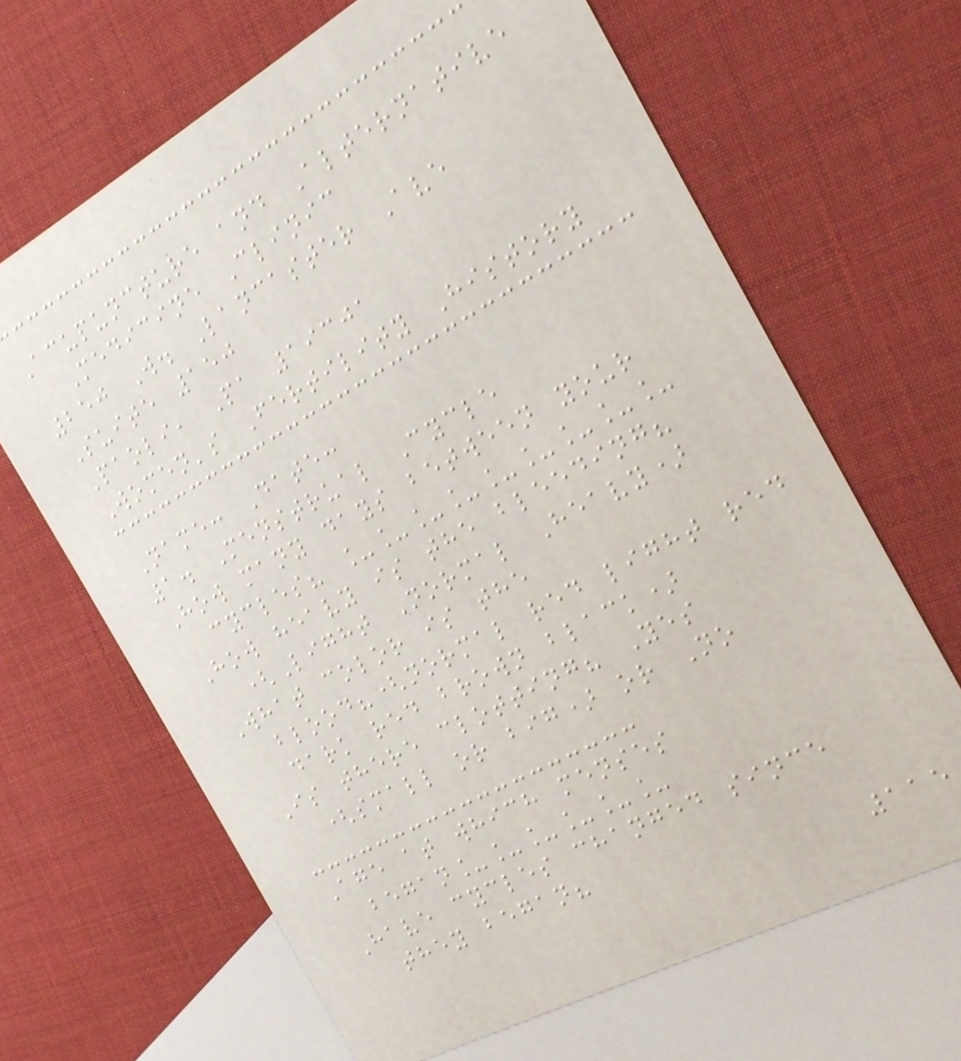Acupuncture and Alternative
Medicine Clinic
250 W. Lancaster Ave
Suite 150
Paoli, Pa 19301
Women's Fertility History
Name: Date:
1. Menstrual Cycle
How many days between your
cycles? _________
How heavy is the bleeding?
(Light Normal Heavy)
What color is the
blood?(normal red light red
dark red brown black)
Is there clotting? Yes
(small or big) or No
Age at which menses
began______
Have cycles changed since
they began?
115
